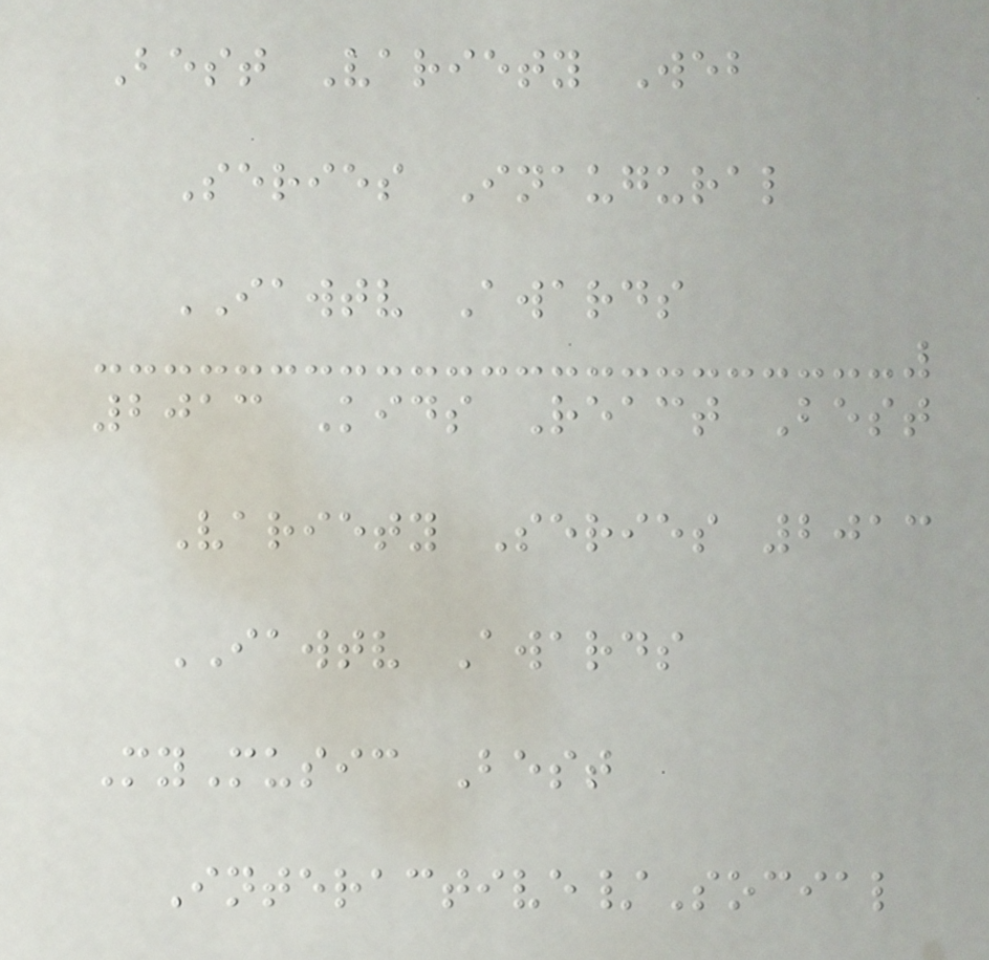Best Variety Web
Series Inaugural
IAWTV Awards
2013 Kids React Best
Variety Series 2013
IAWTV Awards
MyMusic Best
Interactive/Social
